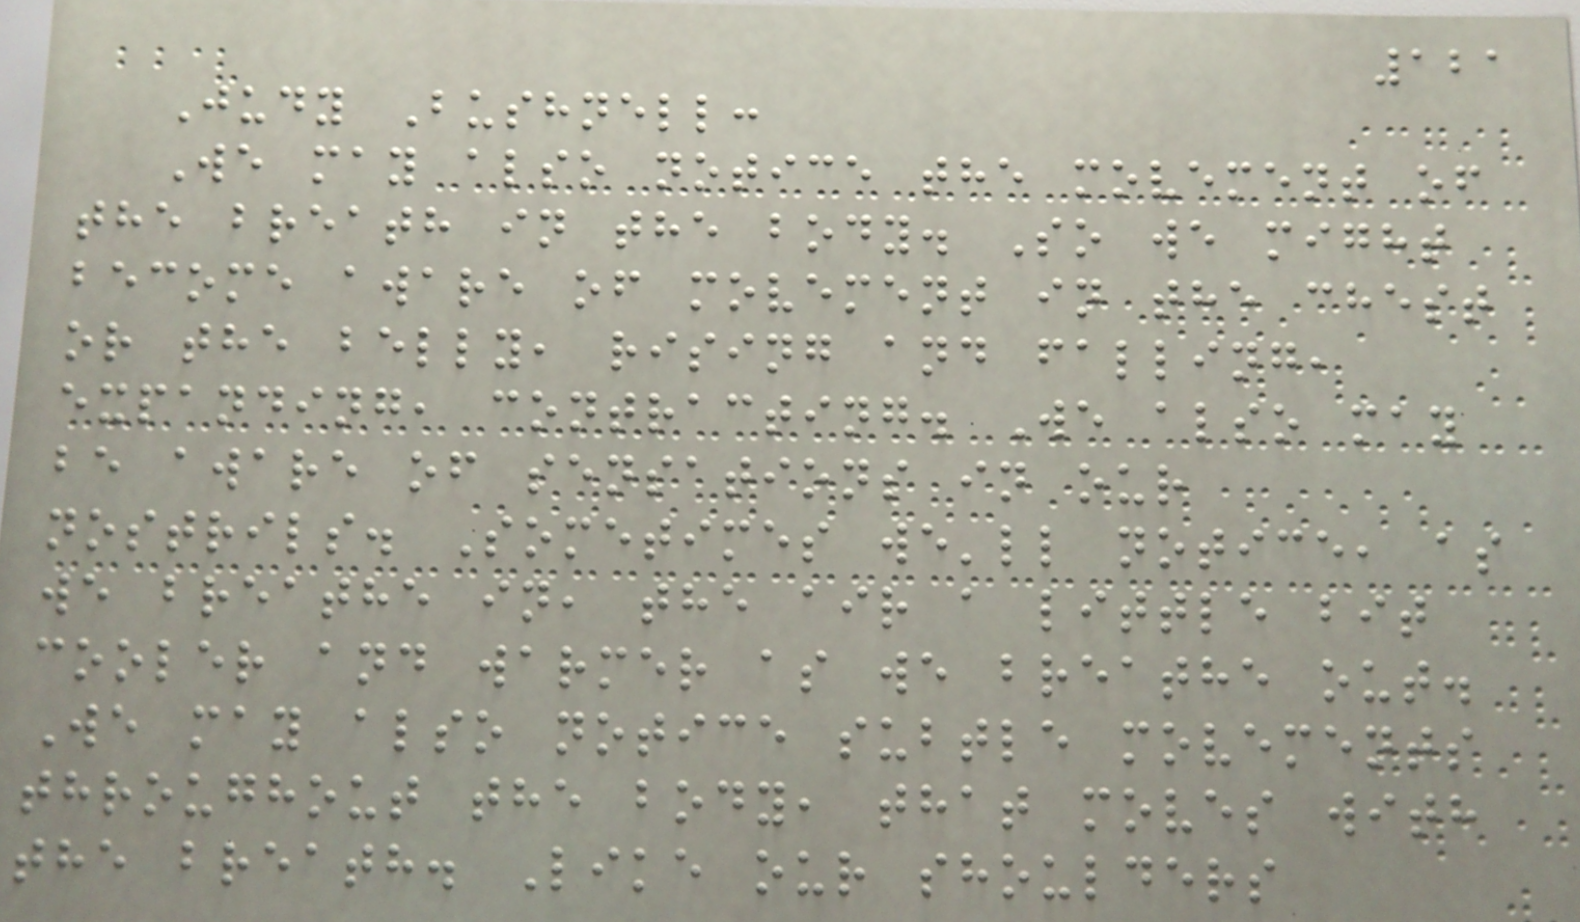121
Judy Bushnell:
We may also notice the movement of
the breath in the body. So we might
become aware of movement in the chest
or the belly, rising and falling,
expanding, contracting. We also may
be aware of sensations in our
nostrils. Sometimes we'll notice, as
we breathe in, the air a little bit
cooler and warmer as we breathe out.
We may also notice subtle movements
throughout the body, that moves with
the breath. Like our shoulders
